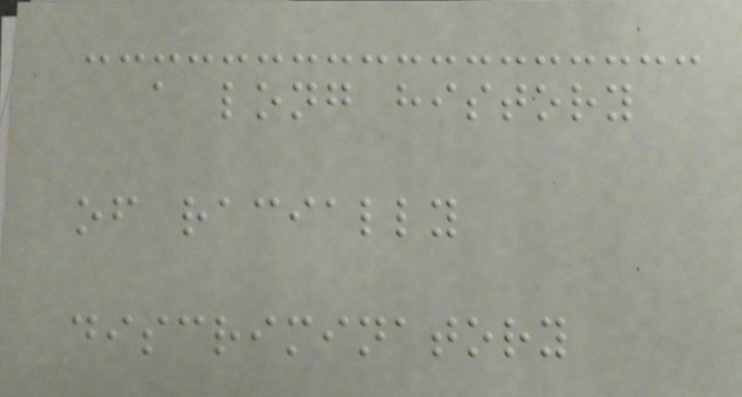a long history
of racially
discriminatory
